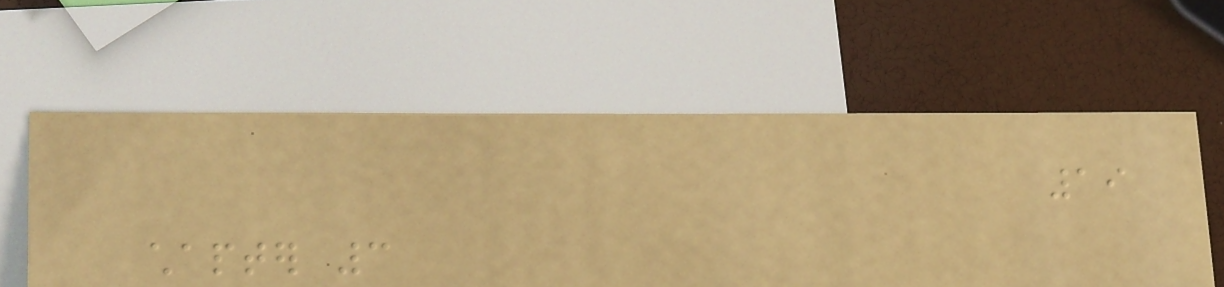19
chapter 3
